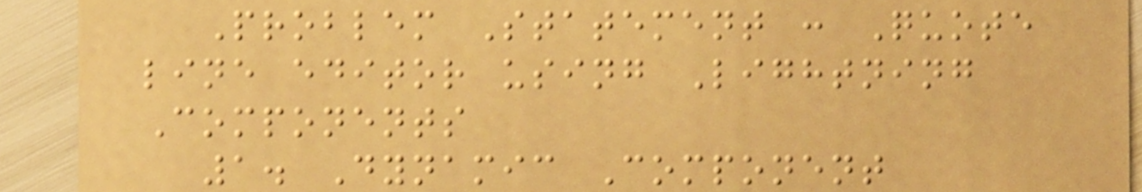Problem Statement : Quote
line editor using Lightning
Components
1. Dynamic Component
